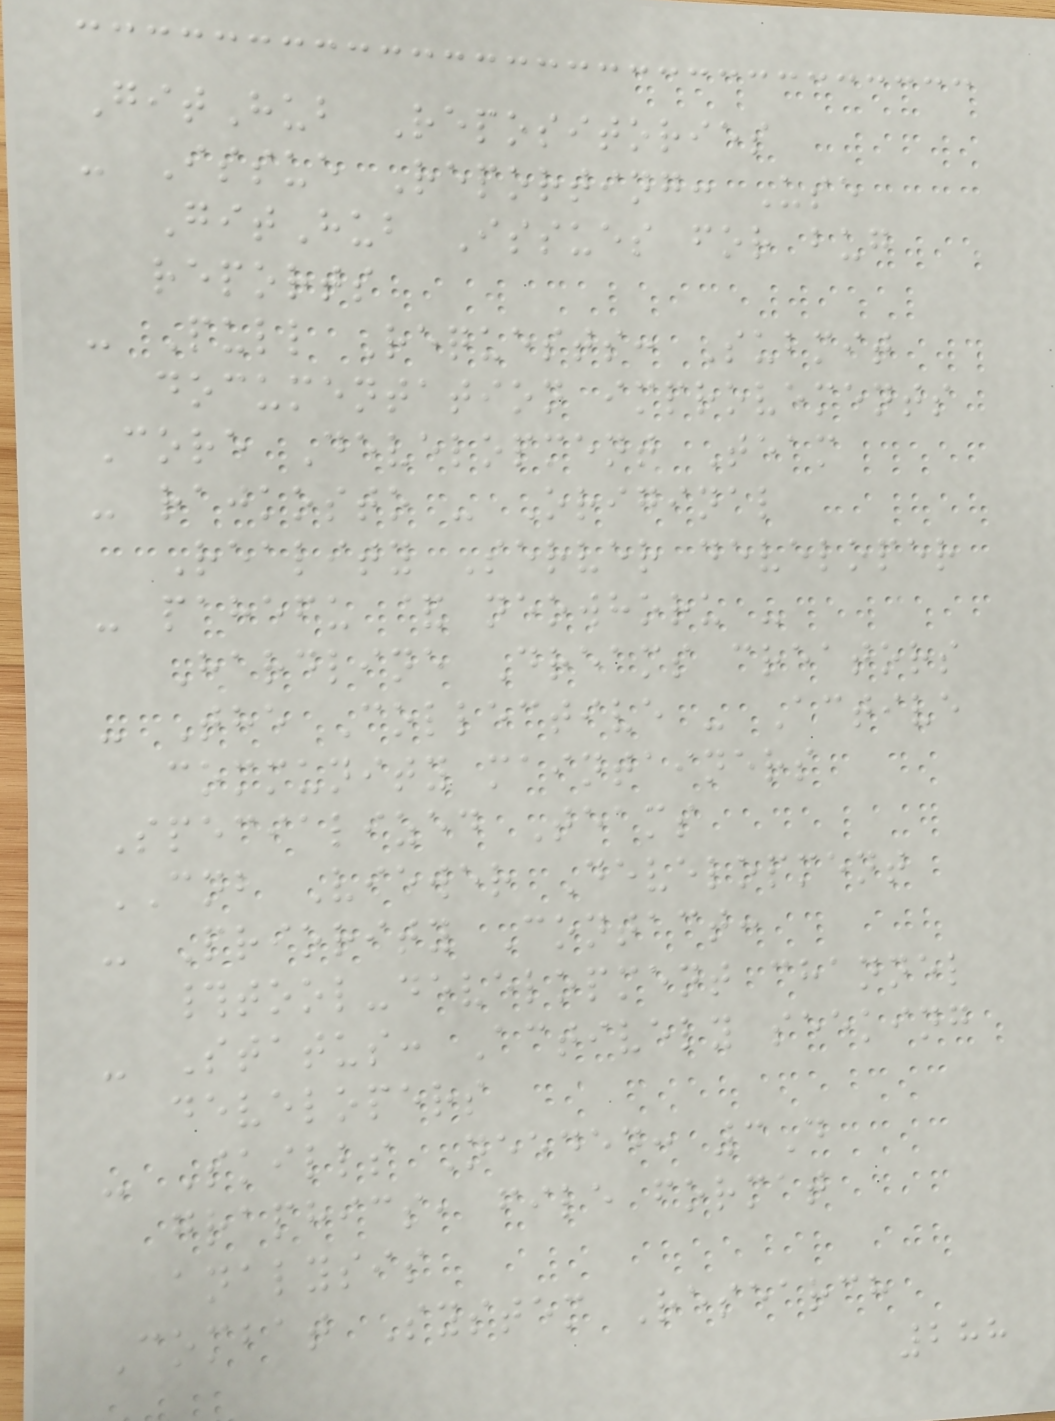GitHub Repositories
- Issue Reporting: Use
GitHub Issues for bug
reports
- Pull Requests: Submit
documentation improvements
Core Development Team
- rajkosto - Original
Reality Server developer
- pahefu & neowhoru -
Hardline Dreams creators
- The Collective - Active
community maintainers
Specialized Teams
CNB Viewer Development
- Priority Contact:
#tool-development channel
- Status: Actively seeking
developers
- Skills Needed: 3D
graphics, file format
analysis
Combat System Research
288
